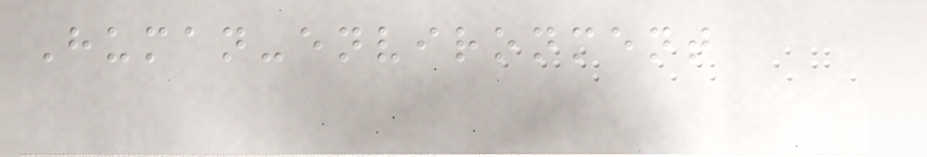Human-environment
